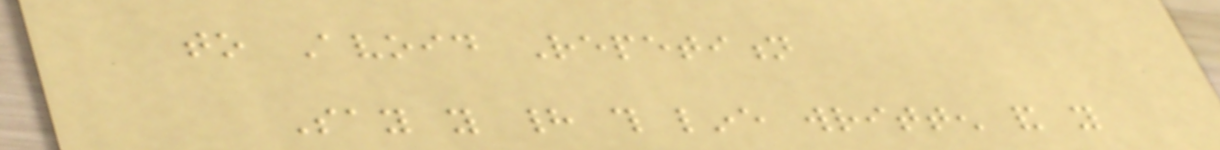to Avoid Repetition
Say you had this line written and you
